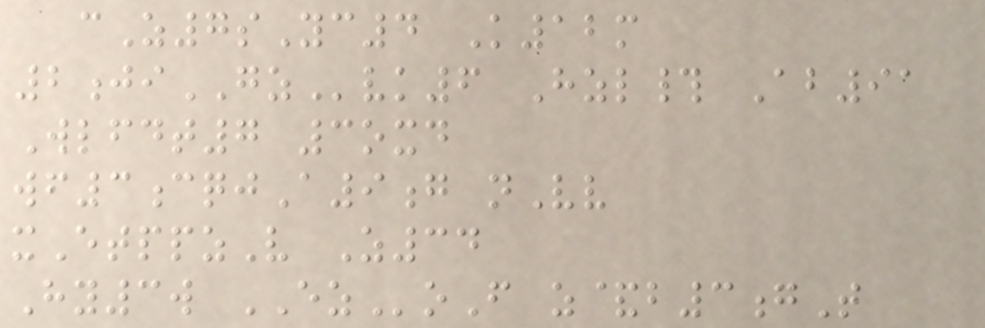cZ7sYc4 K12m
2jiGZvk6 Hzl# Ab91
Wlfdt7 3oxd
wf3cqjA9g nVv
xEtppzV Z34
Hy3w EZoF z&b3gT
